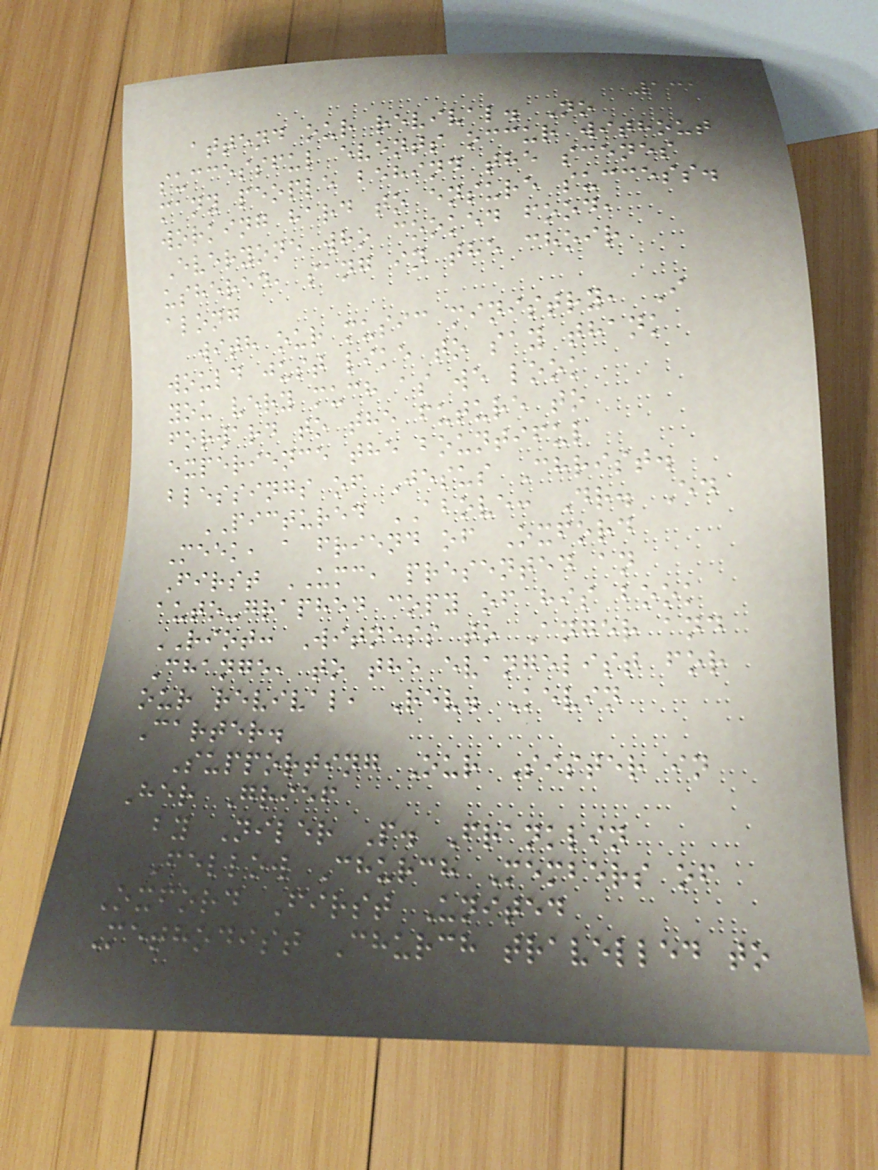131
attend our revival. No
successful events occur without
many people behind the scenes
working hard to ensure success.
Everyone who cooked food,
ushered, sang in the choir
along
with our music ministry, I
would just like to say thank
you very much as we look
forward to the future to
experience the bountiful
blessings of Jesus Christ.
PICTURED ABOVE: Dr. Ed
Meek, a friend of Oxford
First UMC, presented an
auto-graphed copy of his book
RIOT: Witness to Anger and
Change, to the evangelist for
our revival, Rev. Kevin
Carter.
Supporting Our Sister in
Her Grief
by Niler P. Franklin
Fellow Church Members of
Oxford First United
Methodist Church travelled to
